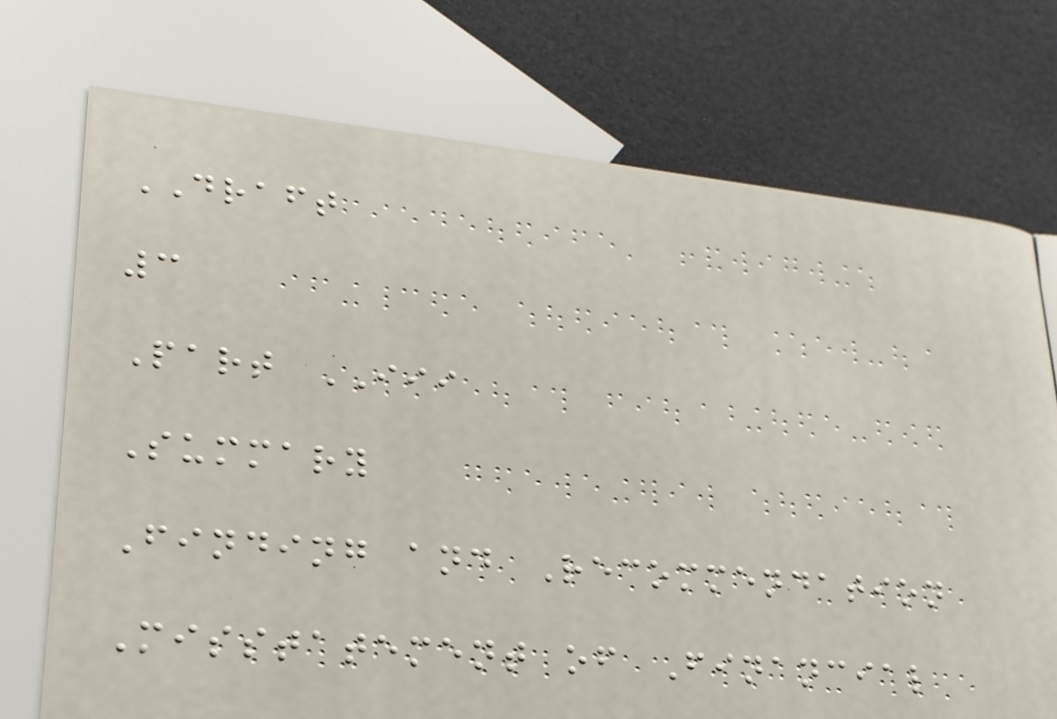DRAFT
3
Part III
Summary
Finding and Recommendation
Misstatement of Financial
